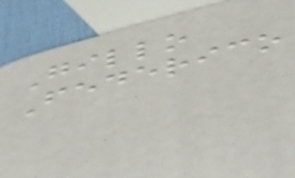Gillo
Federico
